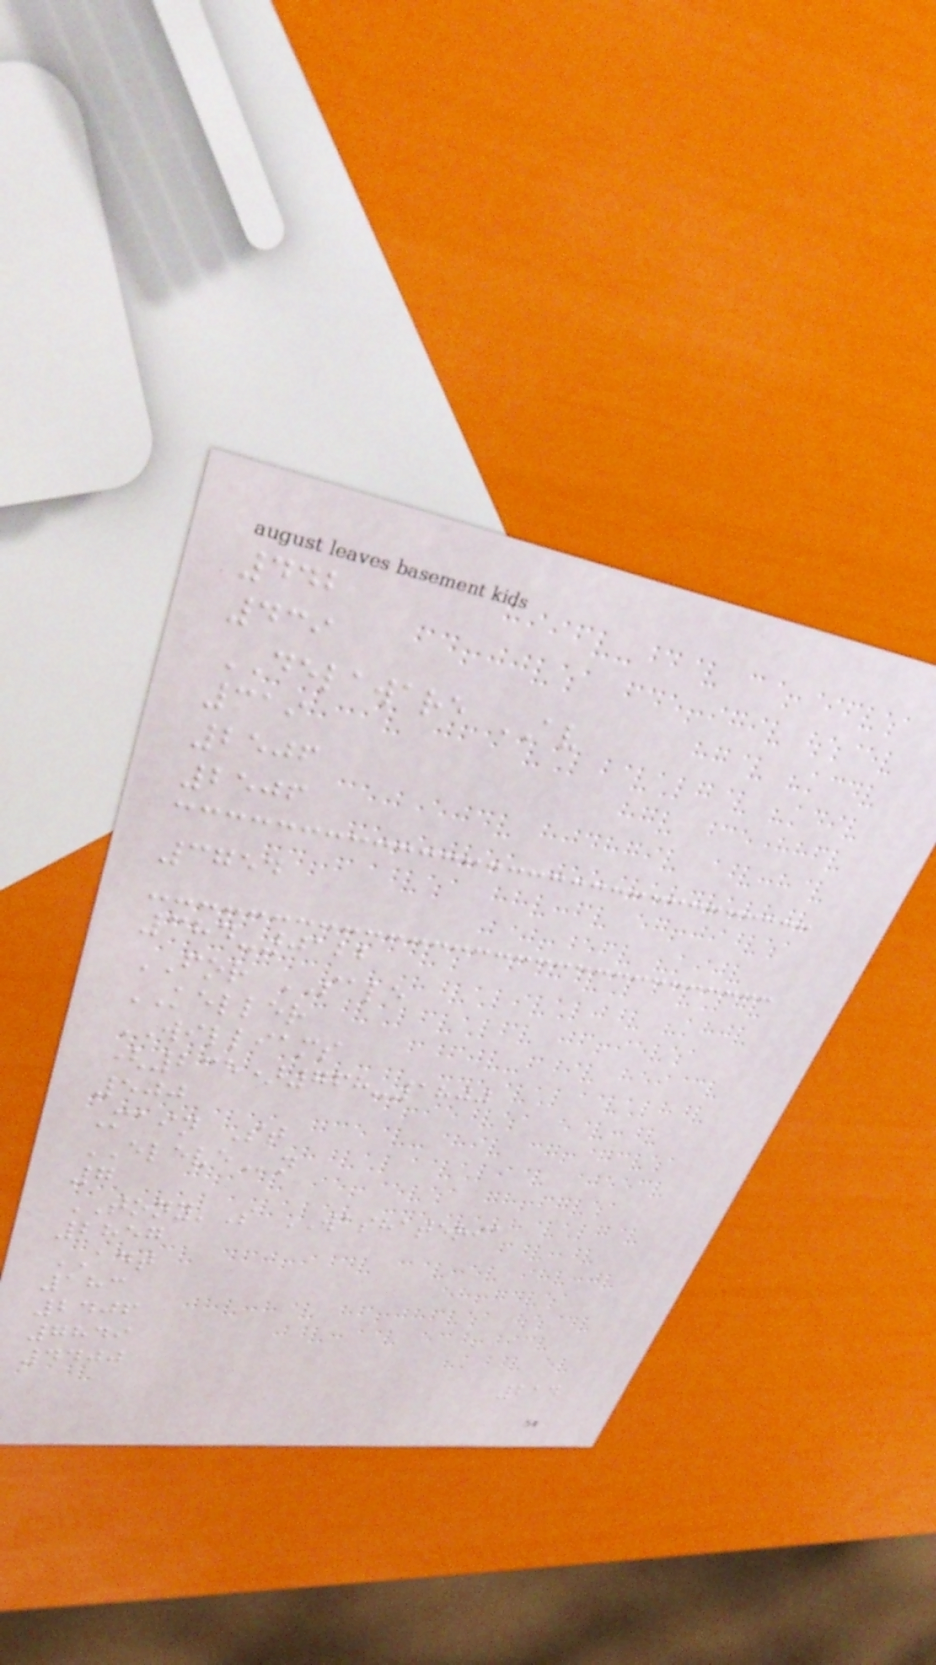442
439
DELAWARE AV
319
2506
2506
3754
384-0122
FOR SALE
KELLER
WILLIAMS
(235)768-1800
500
Main St
ELEVEn
7
TONY'S WASHATERIA
2857
ADT
183
2406
7849
4400
214
